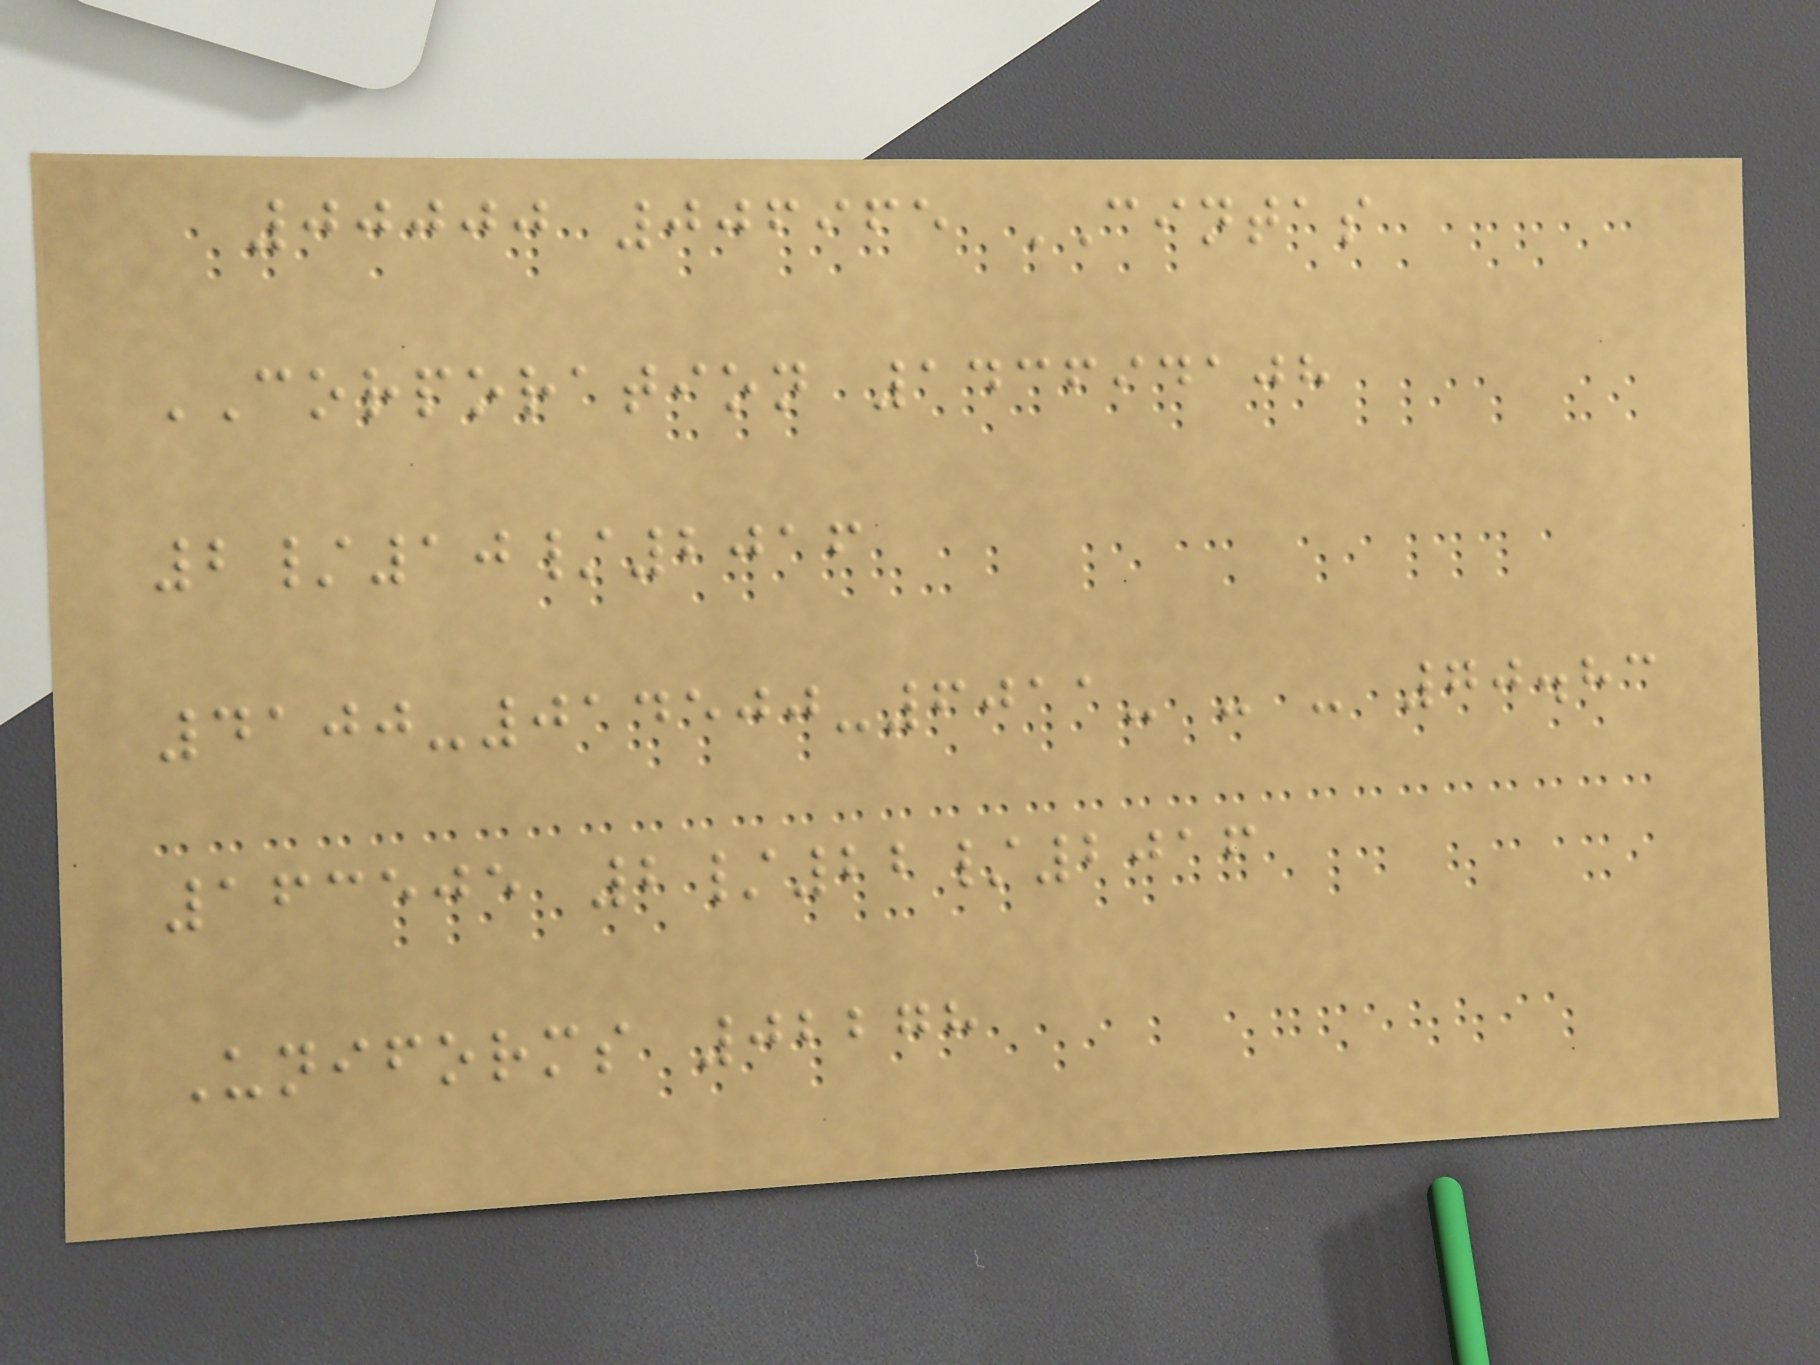00000 006965 CINTAS
CORPORATION 143694108
2/10/2016
4100-014500-6011- - - 70.83
163505 2/22/2016
Uniforms 02278
